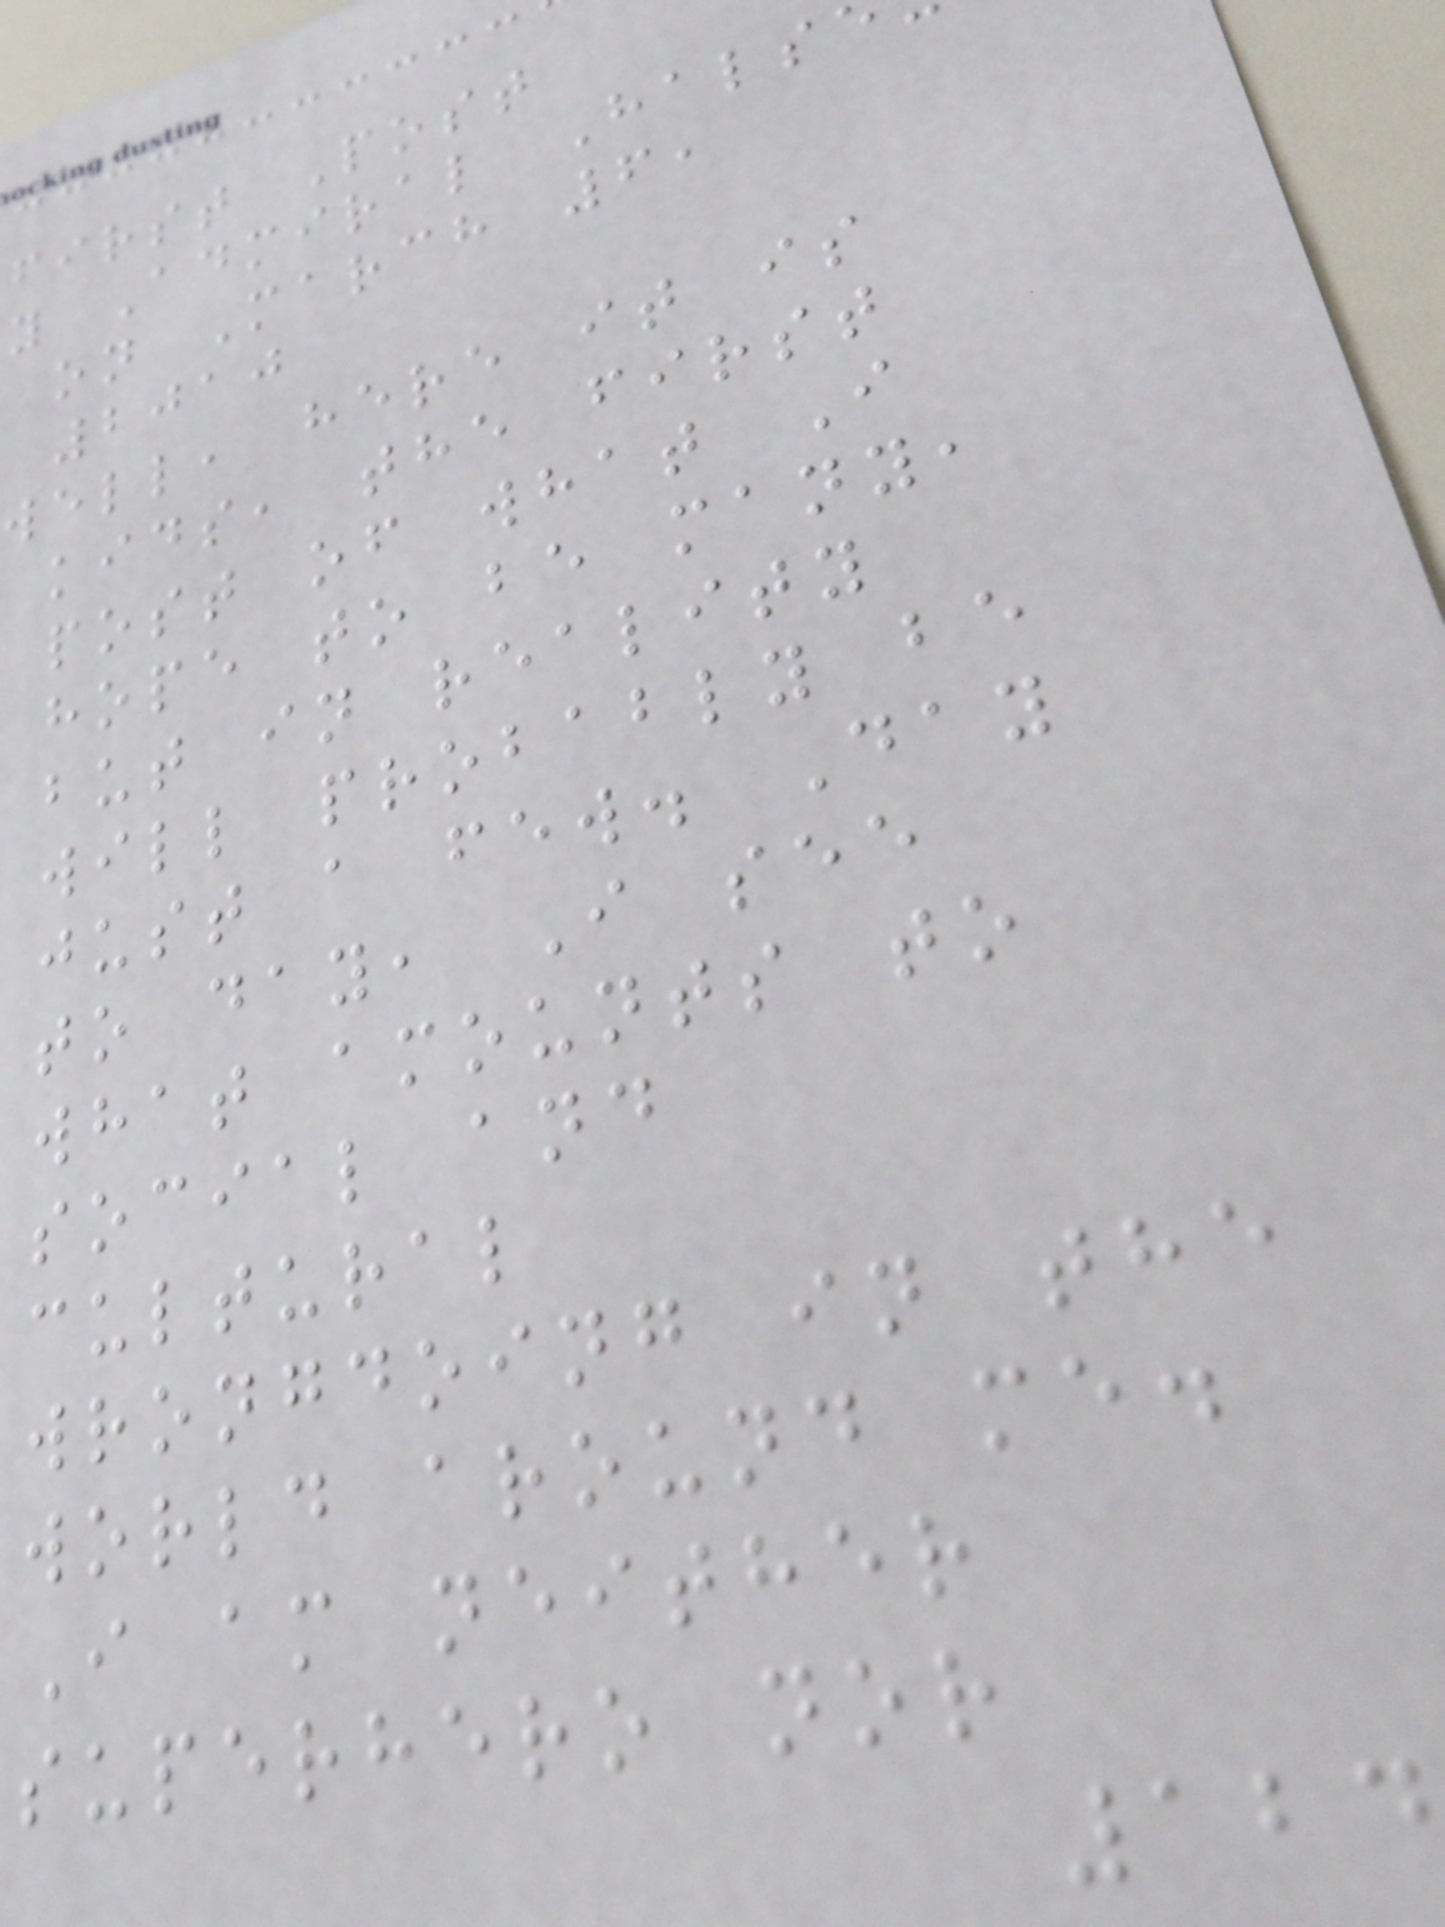first Post
y Admiral Hals
on March 6,
2010
well, here it is
kids, the first
post of what I
hope to be many,
but in reality
will probably be
just a few. Day
to day, I see
what amounts to
social and
cultural
wrongdoing in the
world around me.
I am neither
superhero nor
124
